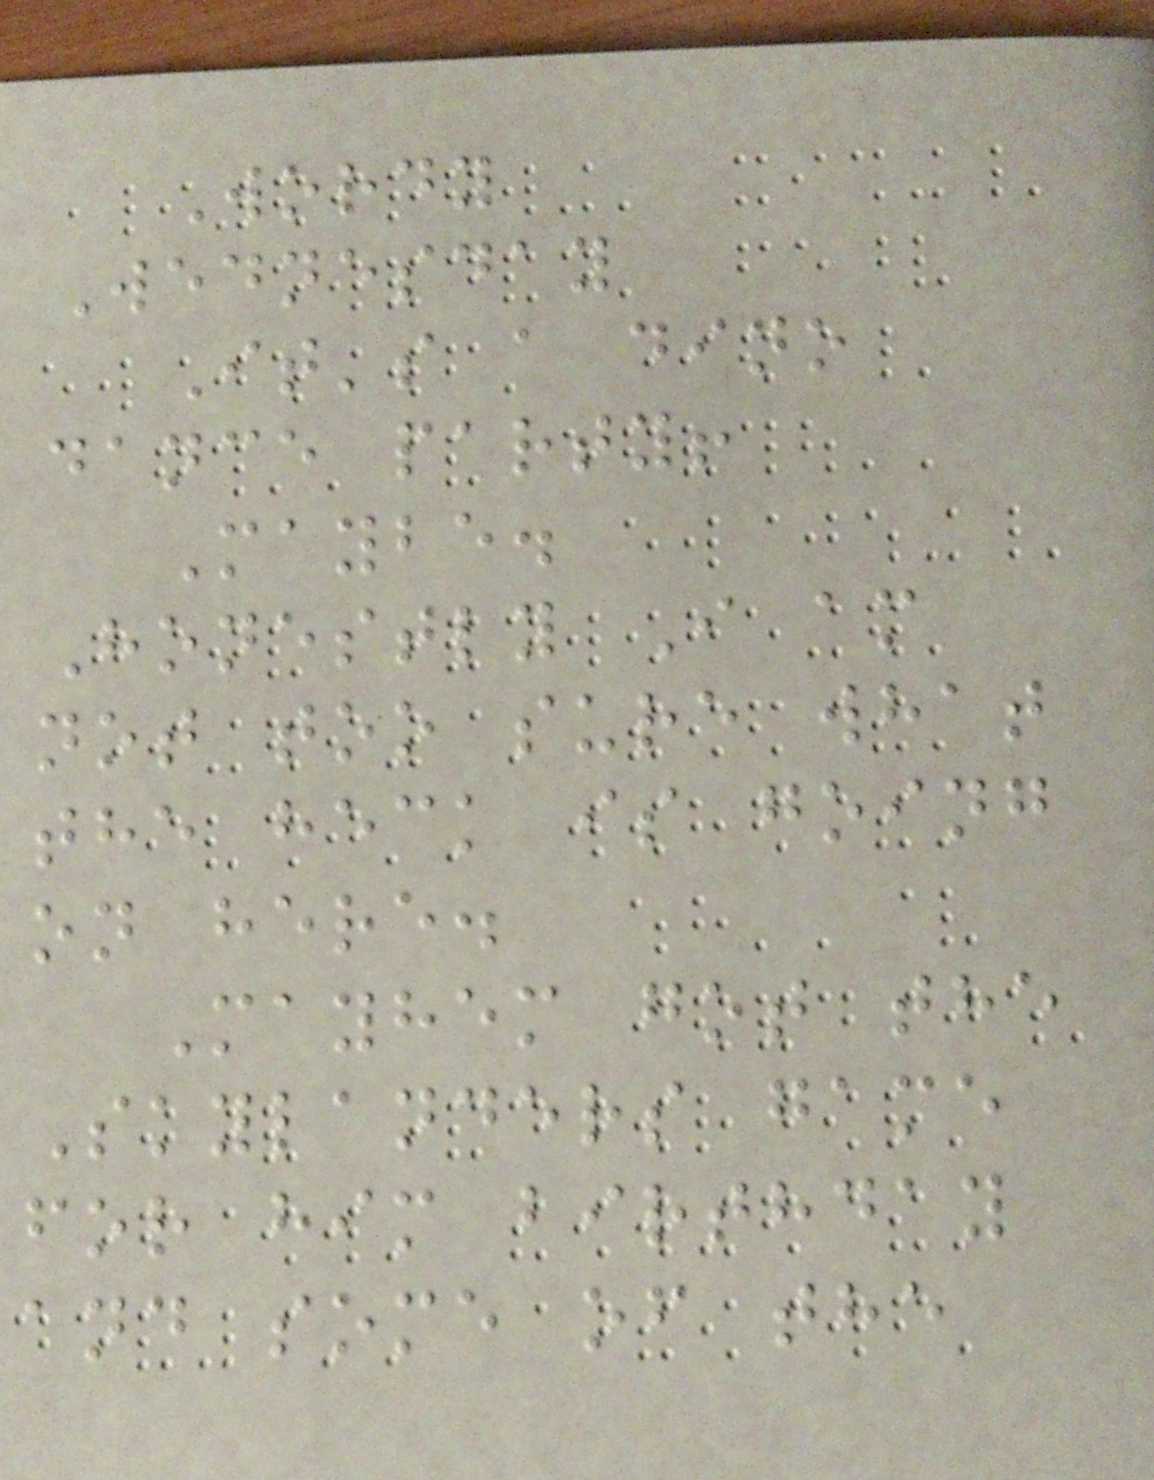Wordy
Wednesday
It's a dino
dance party!
Maybe.
Honestly I am
not too sure what
the heck is going
on here.
Mayhem got the
Skylanders game
for him birthday
and some of the
